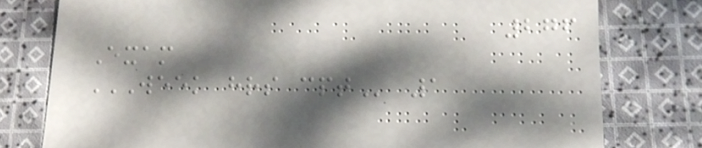276
Exam
WEEK HRS CPT 1
